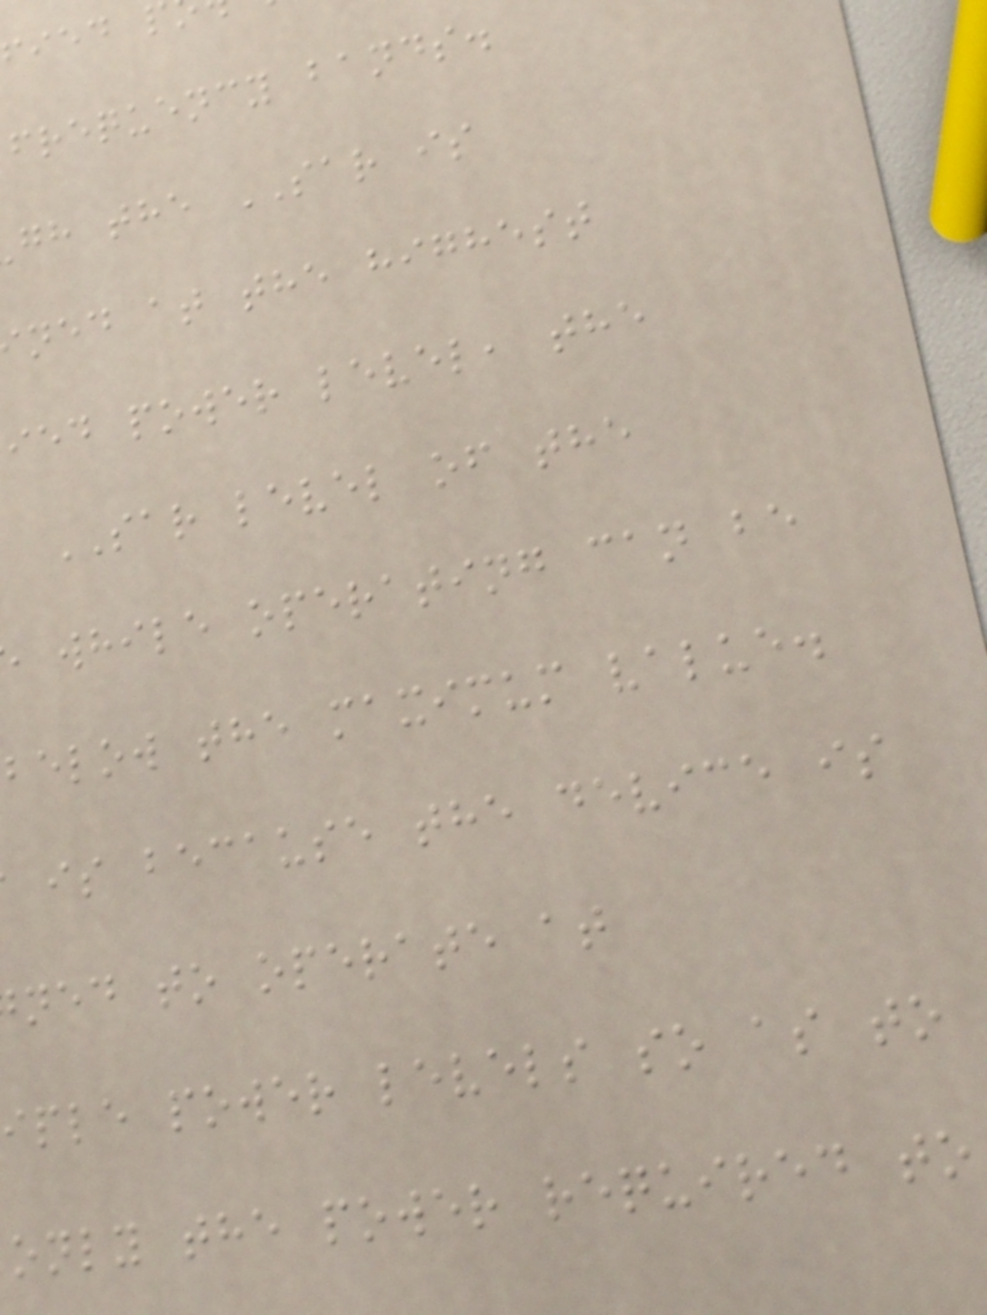frequency bands.
gh the SAR is
ned at the highest
ied power level, the
SAR level of the
while operating can be
below the maximum value.
is because the device is
ned to operate at
iple power levels so as to
only the power required to
